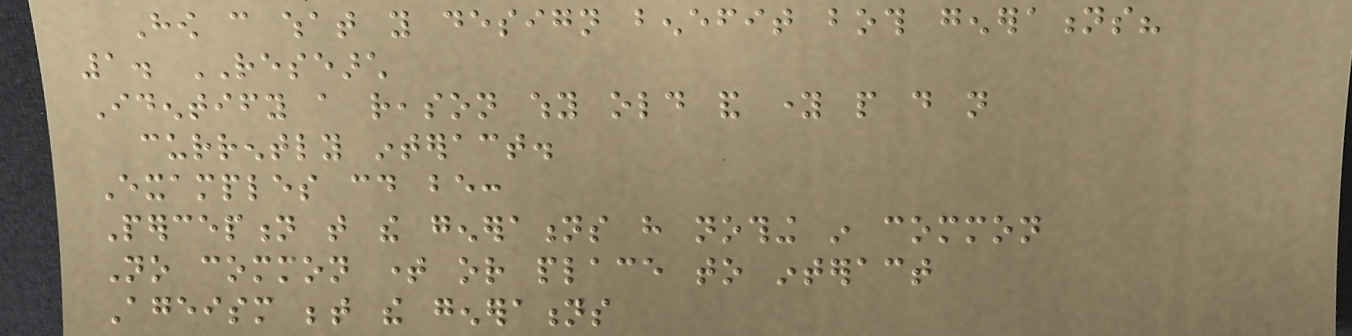How can what you design benefit both generations?
1. RESEARCH
Identify a reason why old and young people do not
currently interact.
Examples could be:
Perception that the generations have nothing in common
No common time or place to interact
Ageism between the generations
